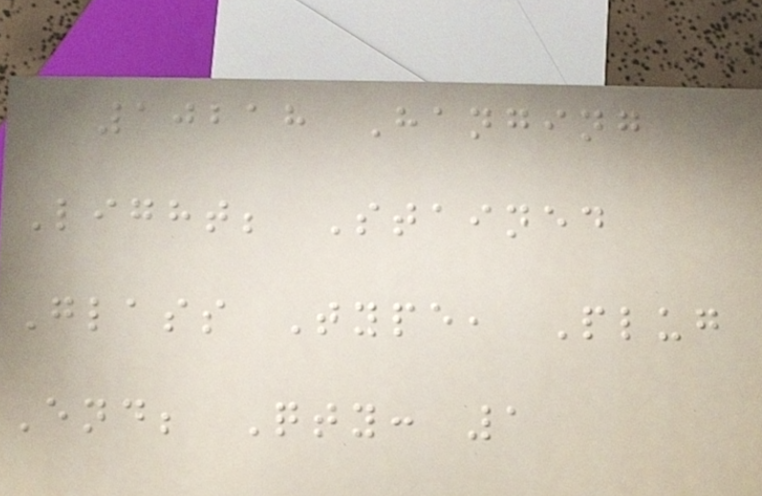10218 Hanging
Light; Stained
Glass Type, Plug
End; Qty: 1
